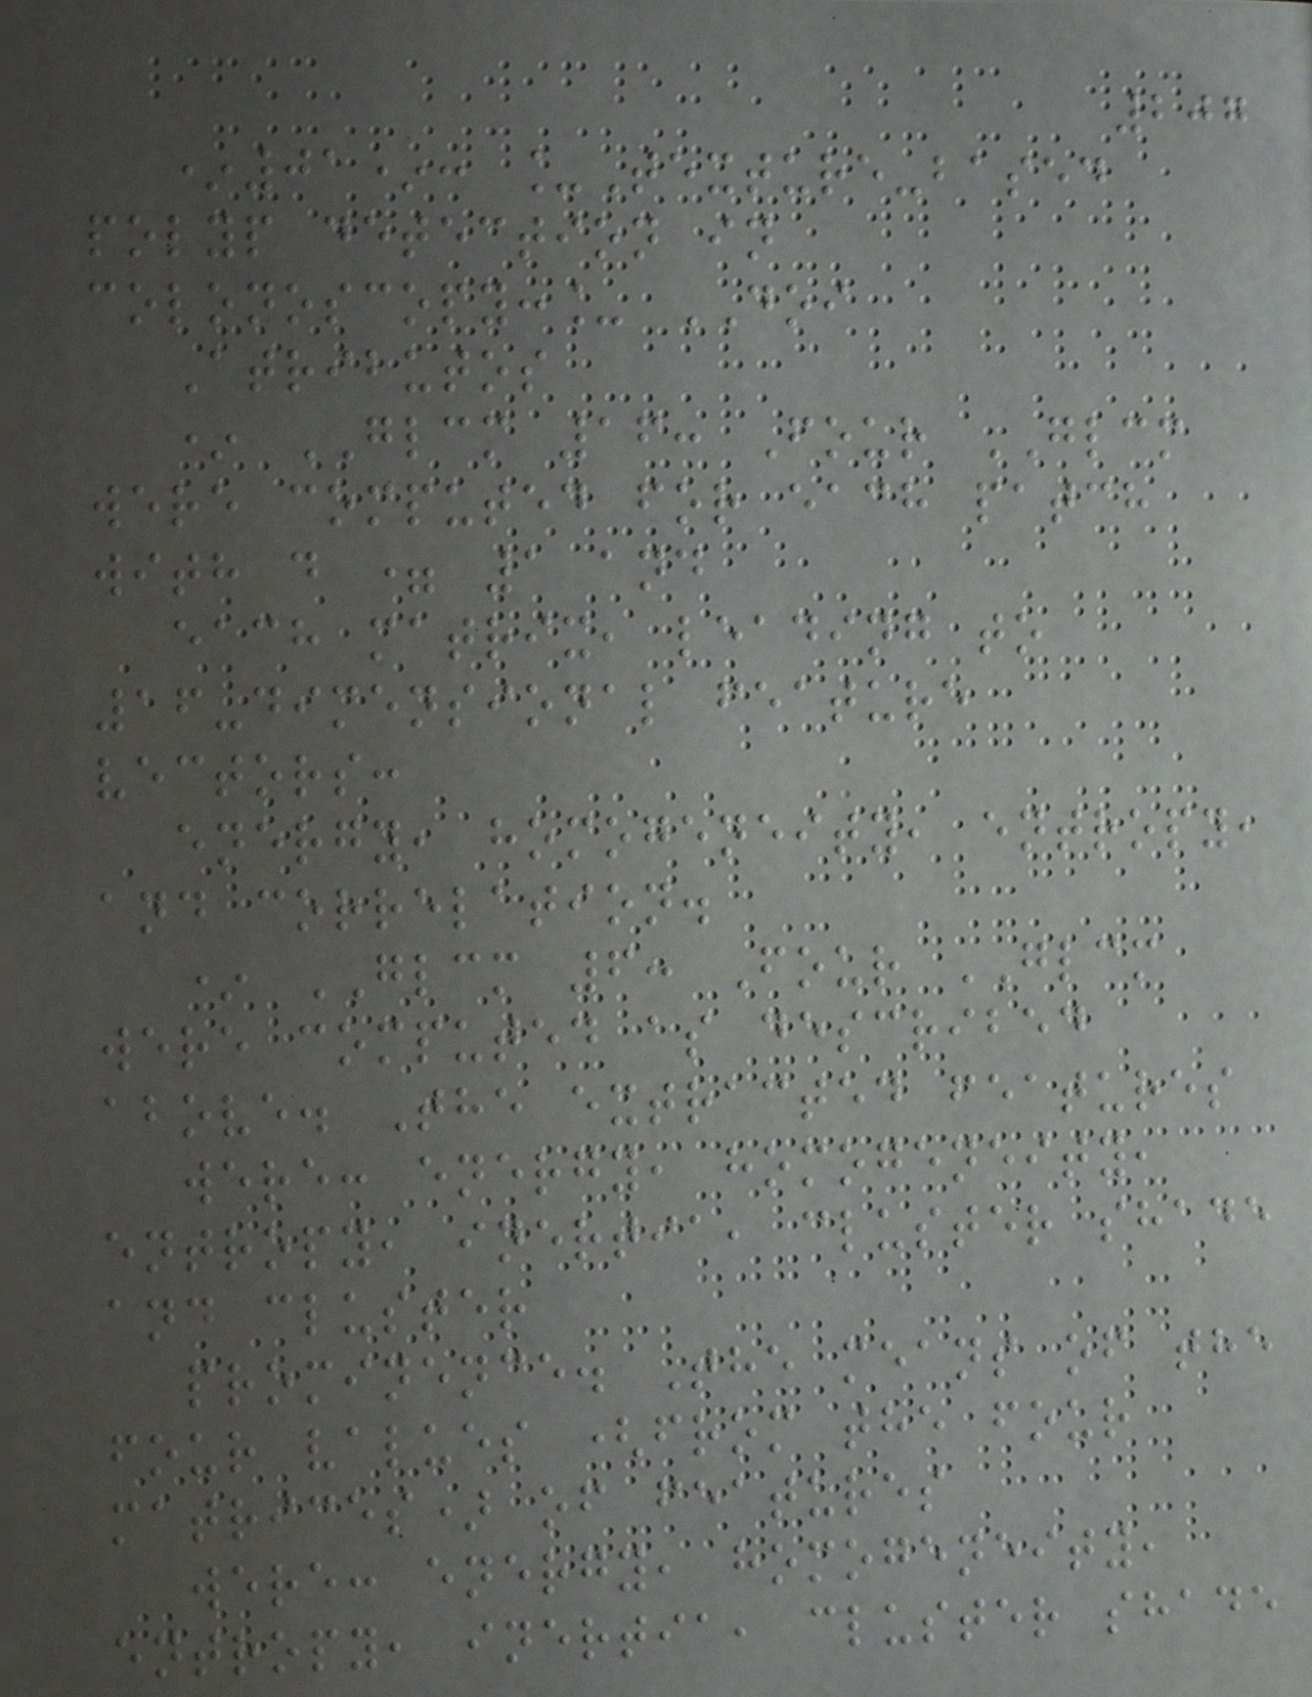207
*01*: _Texture-based
polyp detection in
colonoscopy:_ DOI
Atributos
* GLCM 16: Four GLCM
were computed for each patch
with d = 1 and
each matrix, leading to
16-dimensional feature
vectors:
energy, homogeneity, entropy,
and correlation.
* GLCM 6: Four GLCM
were computed as described
above. The extracted features
were: energy, homogeneity,
entropy, inertia, cluster shade
and cluster
prominence. The means of the
four values (from the four
matrices) of features
were: energy, homogeneity,
entropy, inertia, cluster shade
